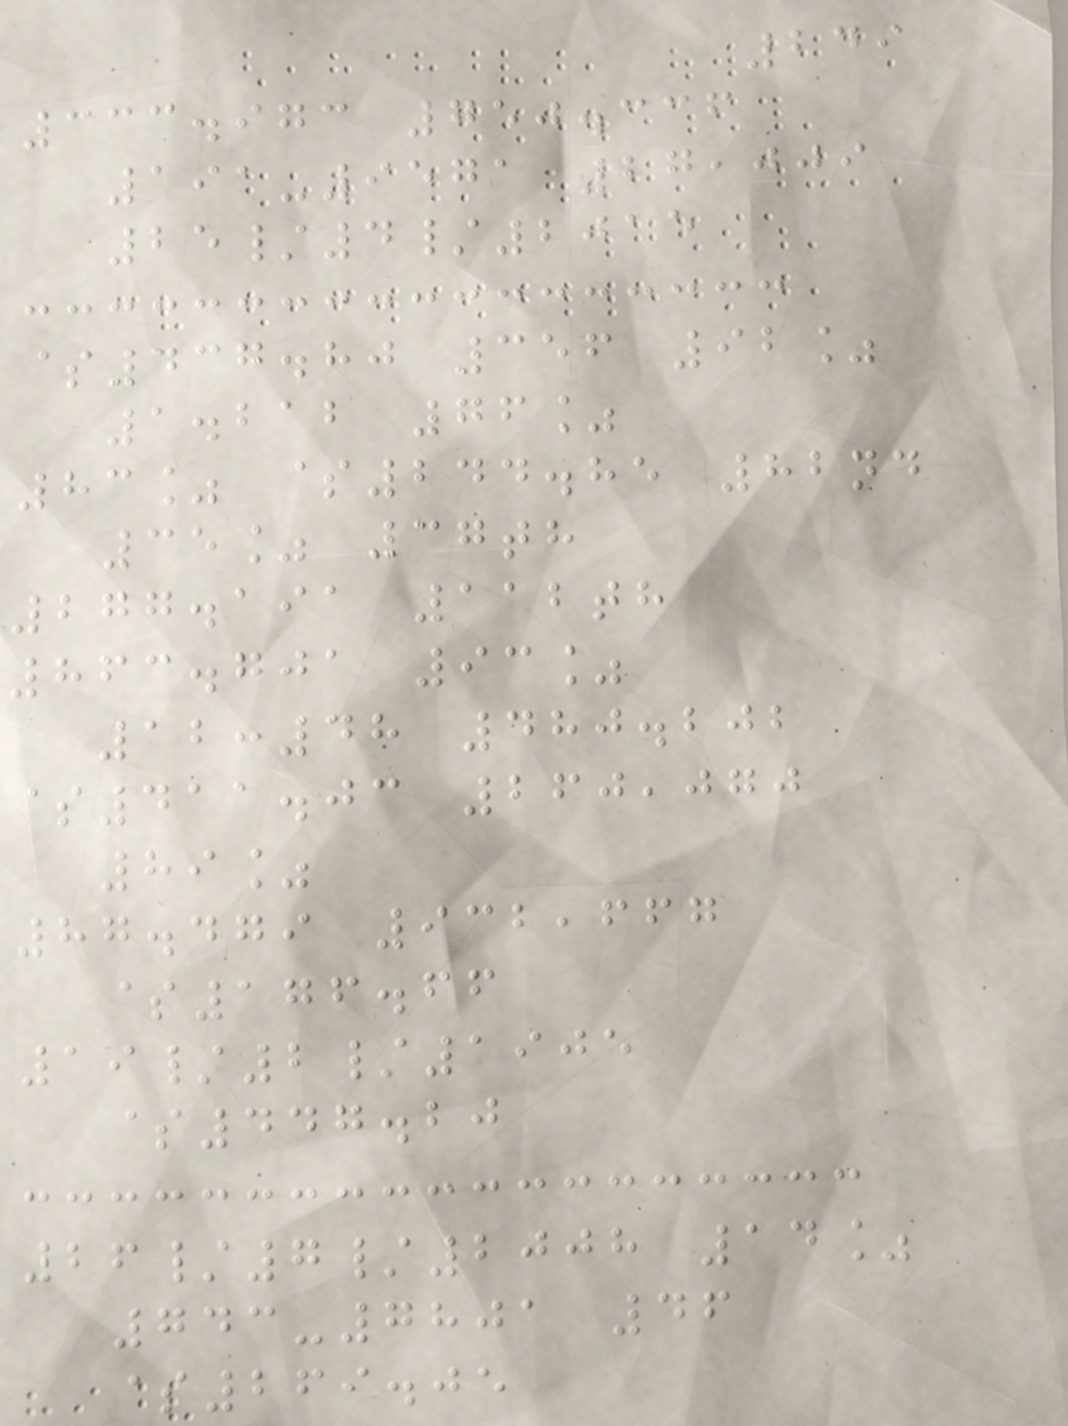249
333.973 750.336
191-9571 27,009
25/4/2015
$437.80 356 92%
1.212 76%
83% $244.85 82nd
35% 37th
277.191 112th
863.701 93%
12:48 480.202
$411.03 260,070
89%
87.479 932,667
$176.66
19/2/1905
$447.20
26/7/2008 14%
743-7801 46
$269.05
